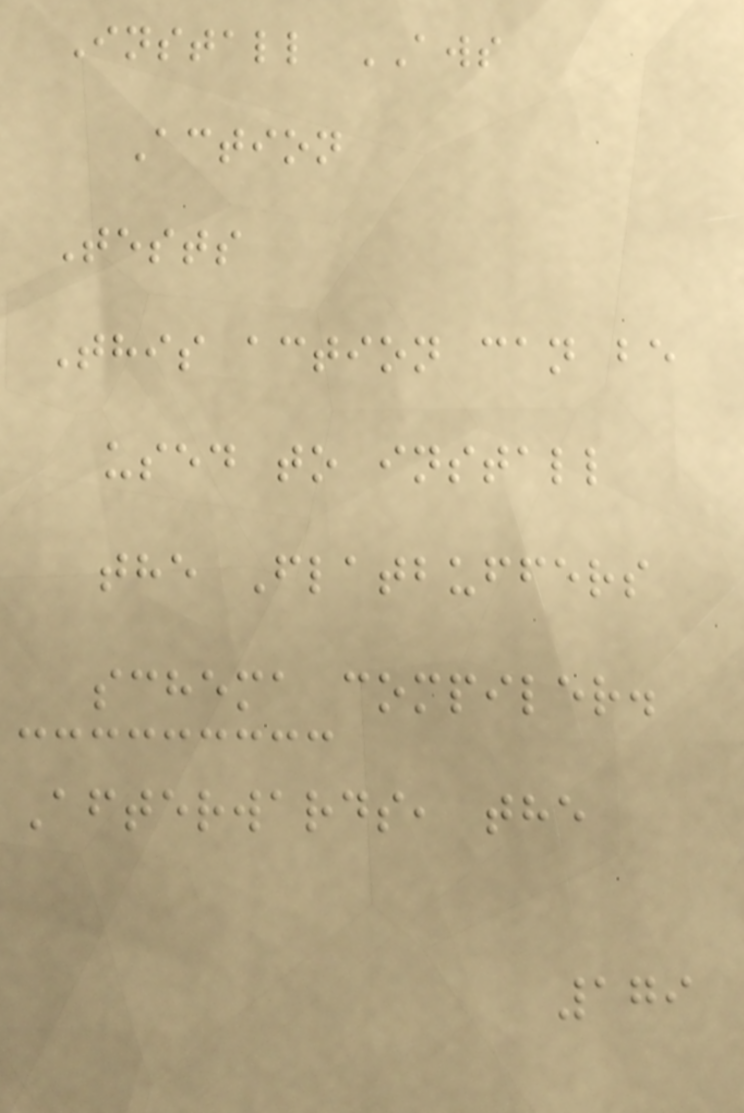Install AWS
Action
Tests
This action can be
used to install
the Flatbuffers
schema compiler.
Afterwards, the
179
